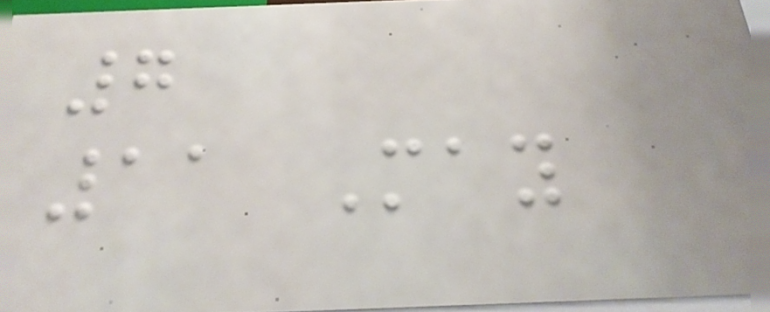7
11 May
